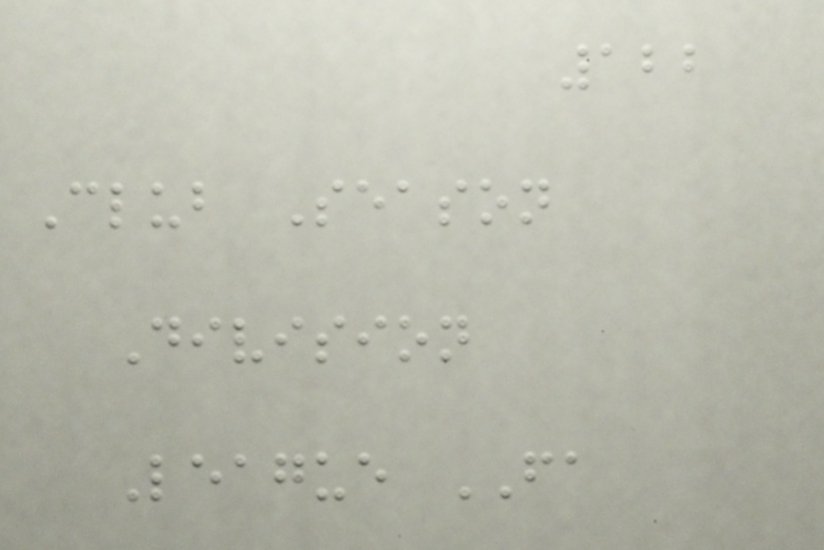122
Club Season
Division
League FA
